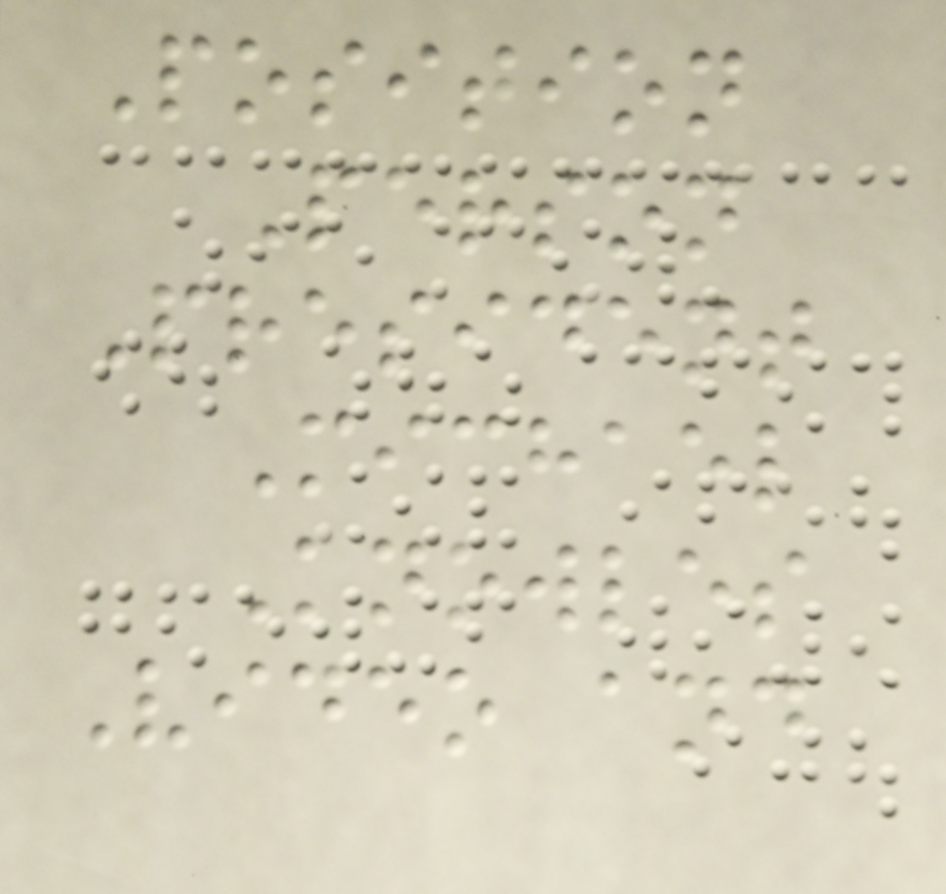Position
Person
President
Michael
Knowles
Video and
